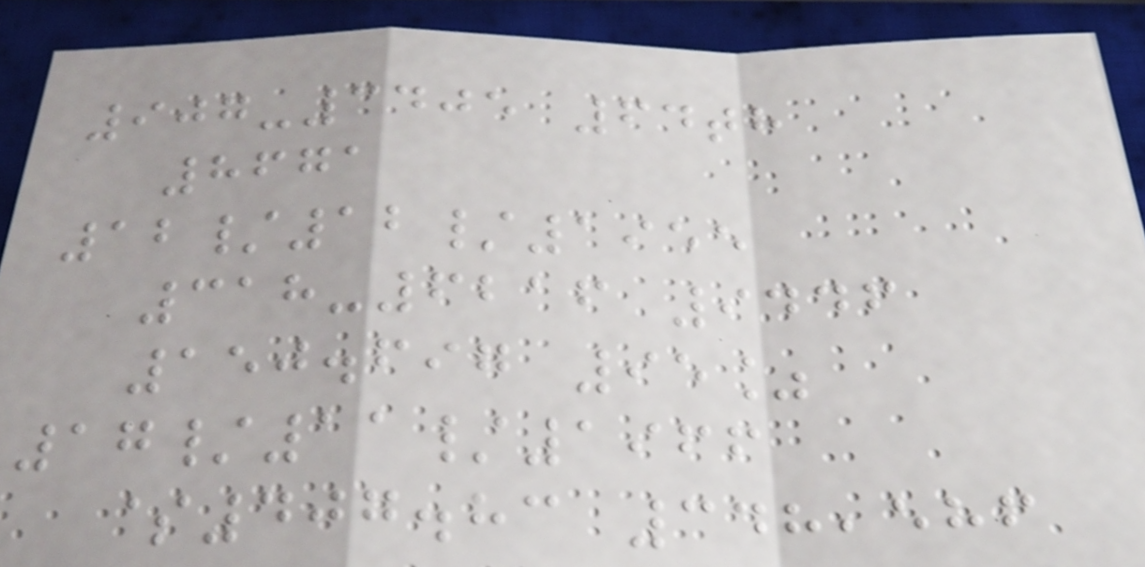907-3405 64th
8671
12/12/1955
318-6216 9446
150.697 95%
17/11/1966
$407.83 348,586
